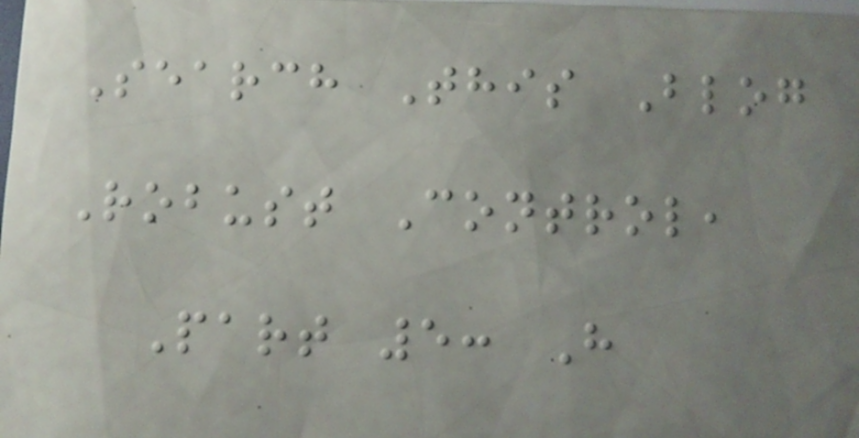Search This Blog
Robust Control,
Part 5: H
